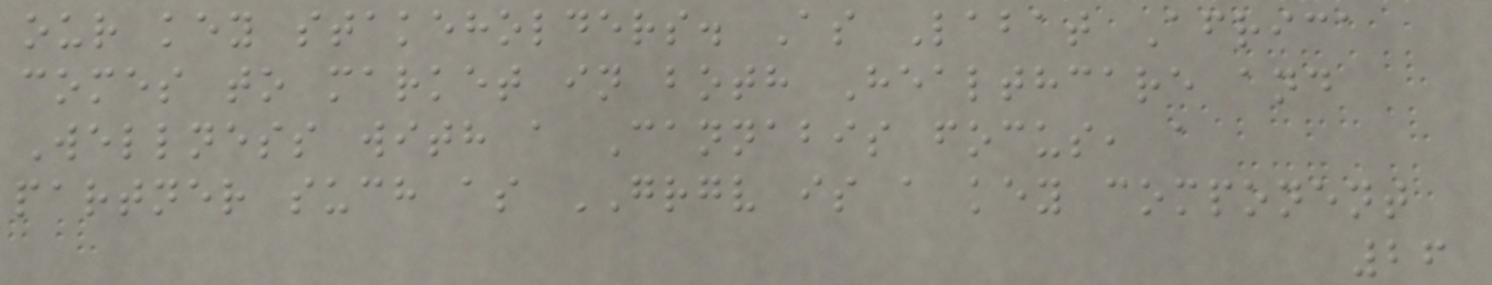our key stakeholders. As Labat Africa
comes to market in both Healthcare and
Wellness with a Cannabis focus, a
partner such as GRGV is a key component
26
